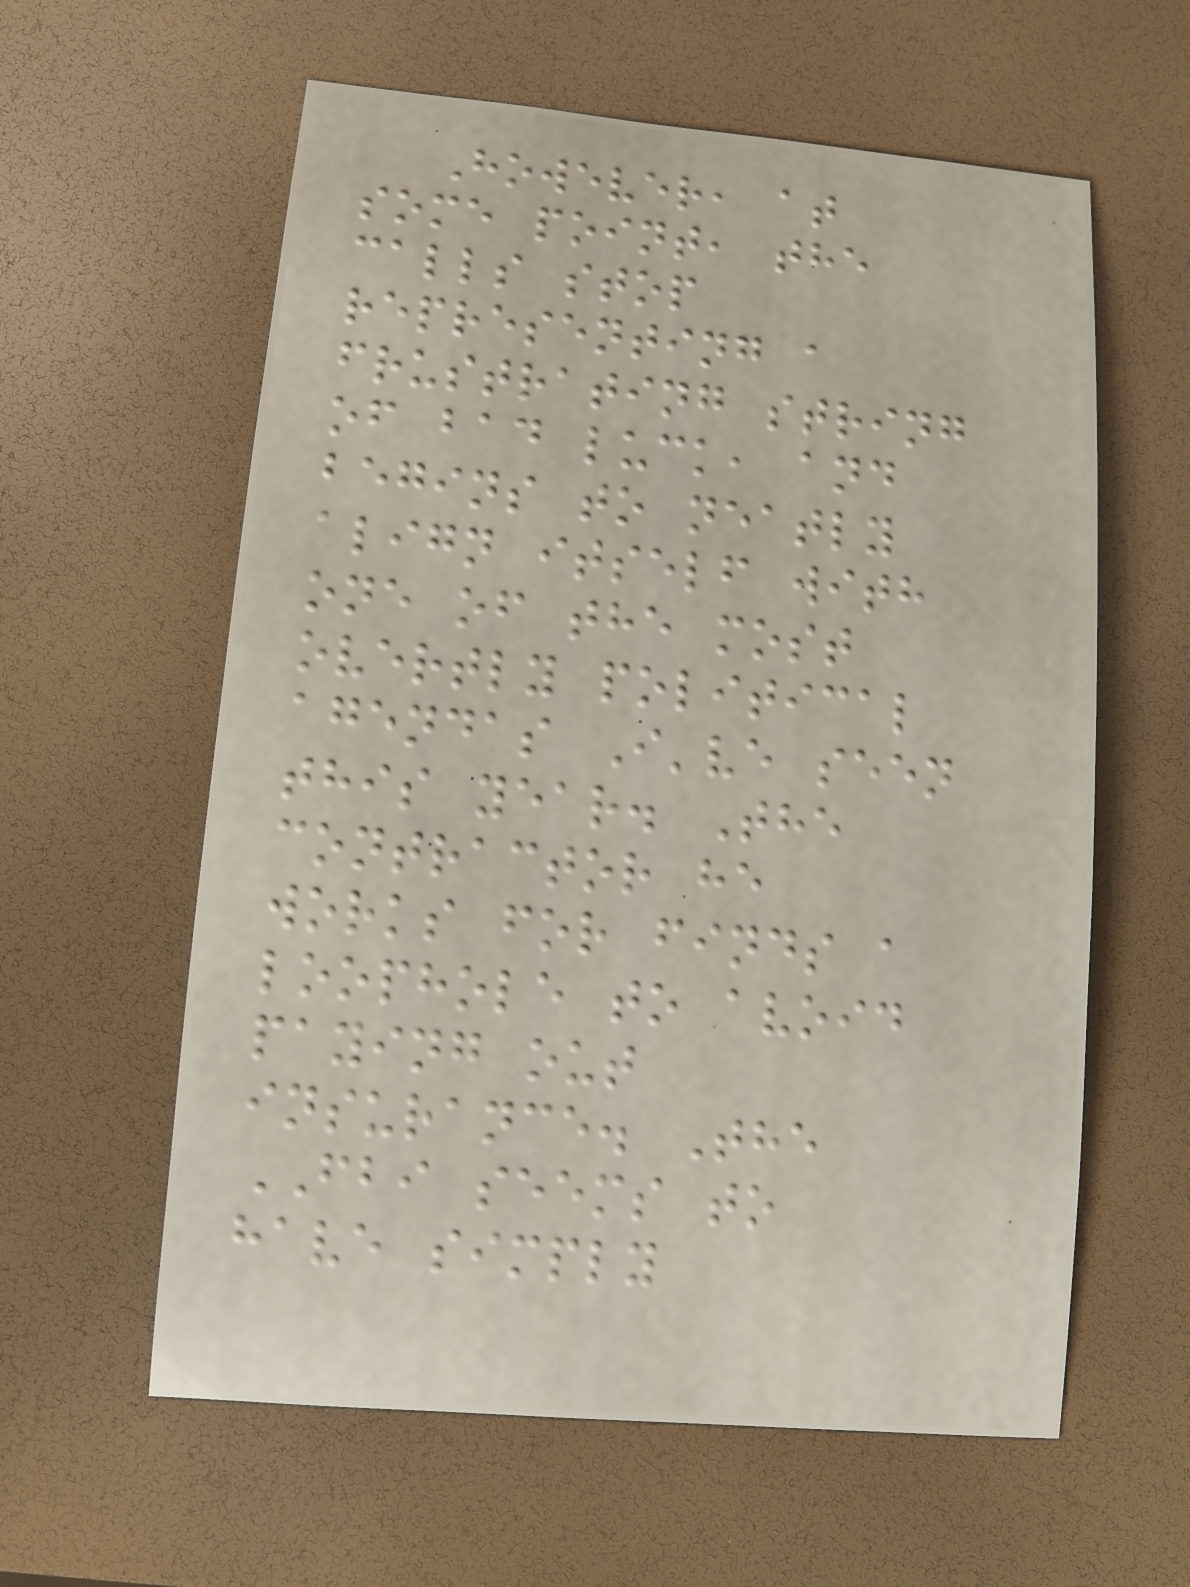However, at
some point, the
calls stop
representing a
frustrating string
of bad luck, and
begins to neatly
align itself with
one of the most
overtly political
agendas I've seen
this year. The
contractor he
works for finds a
loophole to avoid
paying out
insurance. The
FBI seems to
have simply
